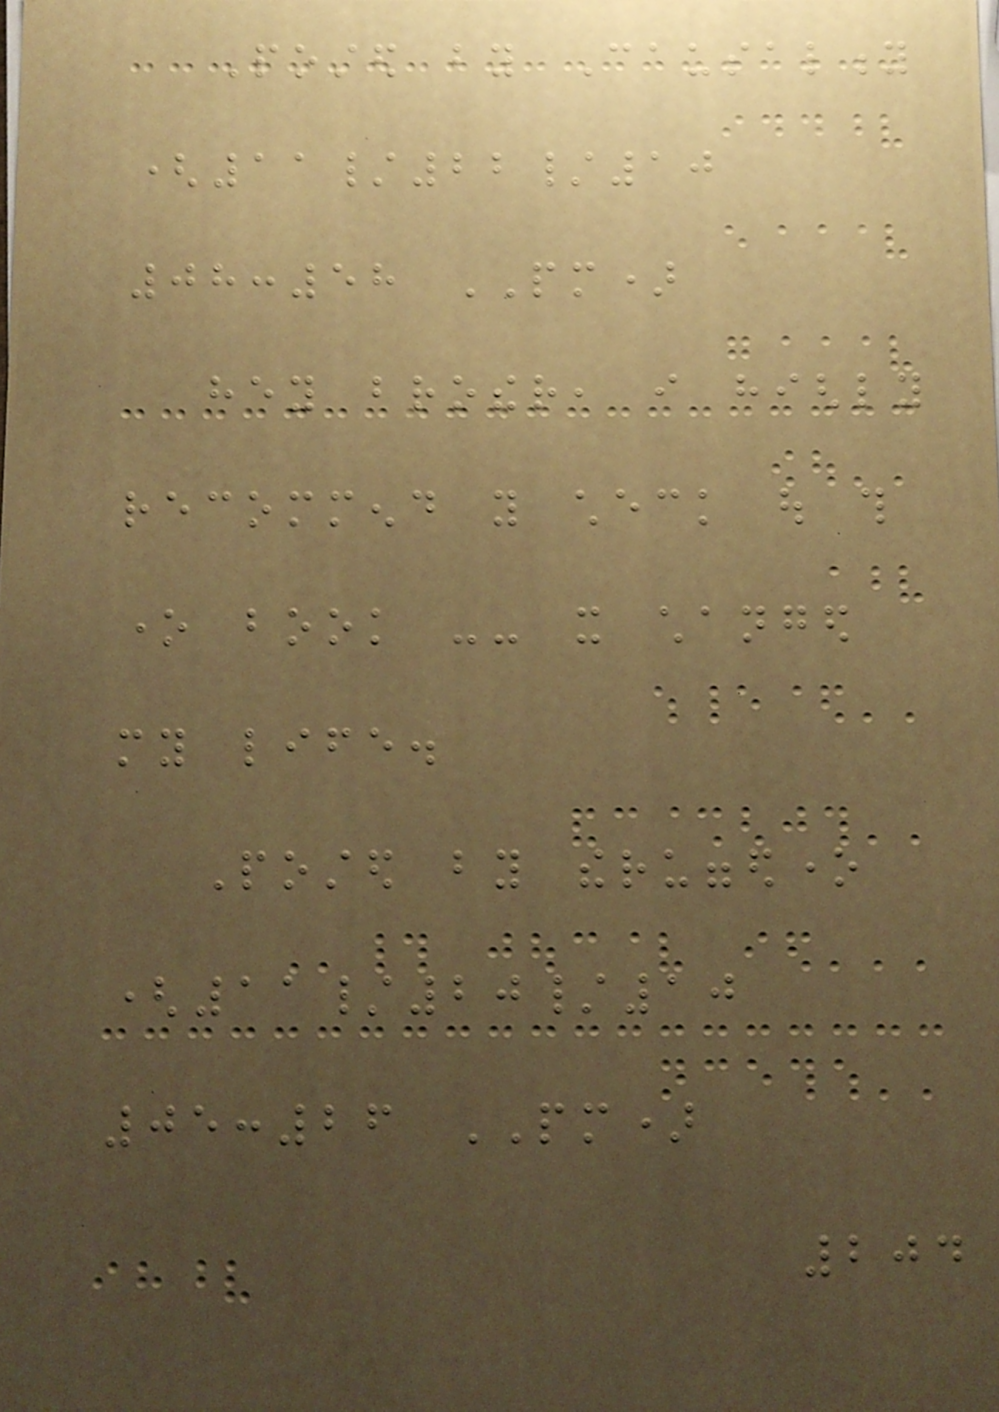Posted by Causality
(11/22/10
08:58 PM)
hey brother, i highly
recommend you check out this
one book -- it changed
my life.
Posted by theruggedone
(11/20/10
05:26 PM)
204
